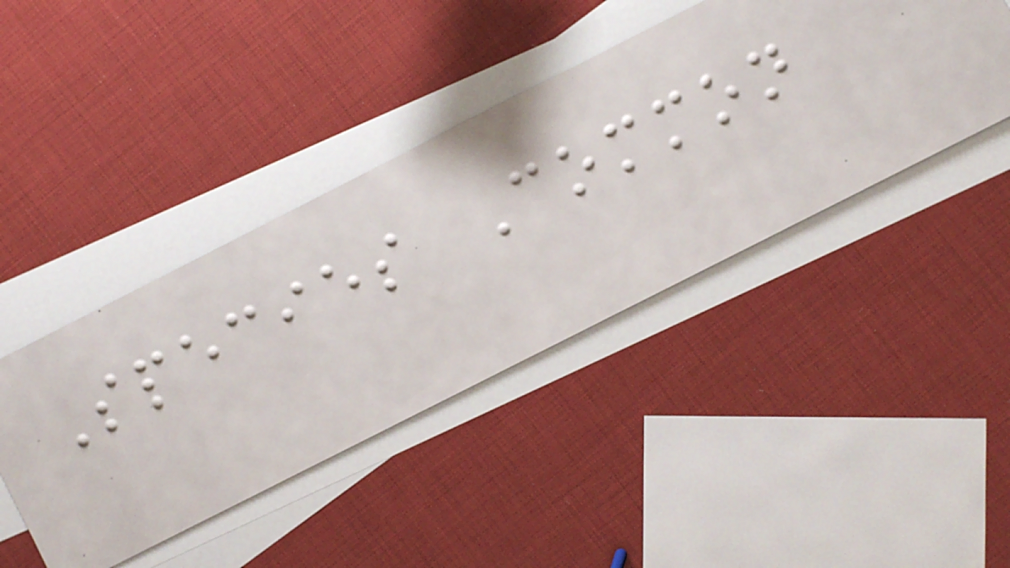Species Common
